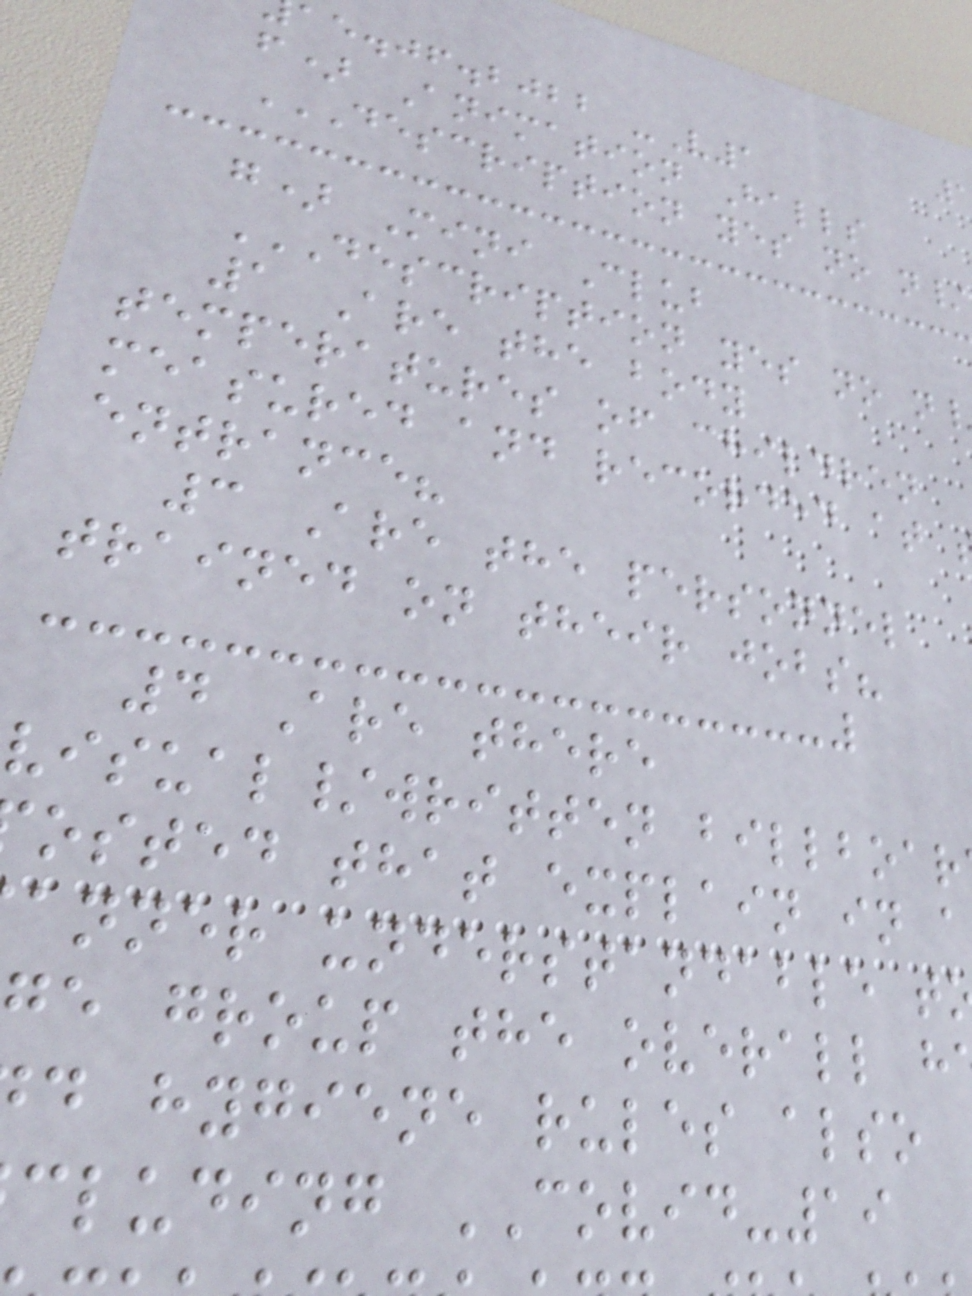ae.jf.bjbb -V1
f) Animation Halls
g) Mini Club
1 Are the body
temperatures of children
measured and recorded at
entrance?
3 Are the personnel
trained on their jobs?
4 Are there
visual/written billboar
osted that explain in a
anner understandable t
e group the overall h
d hygiene rules also
cluding COVID-19
